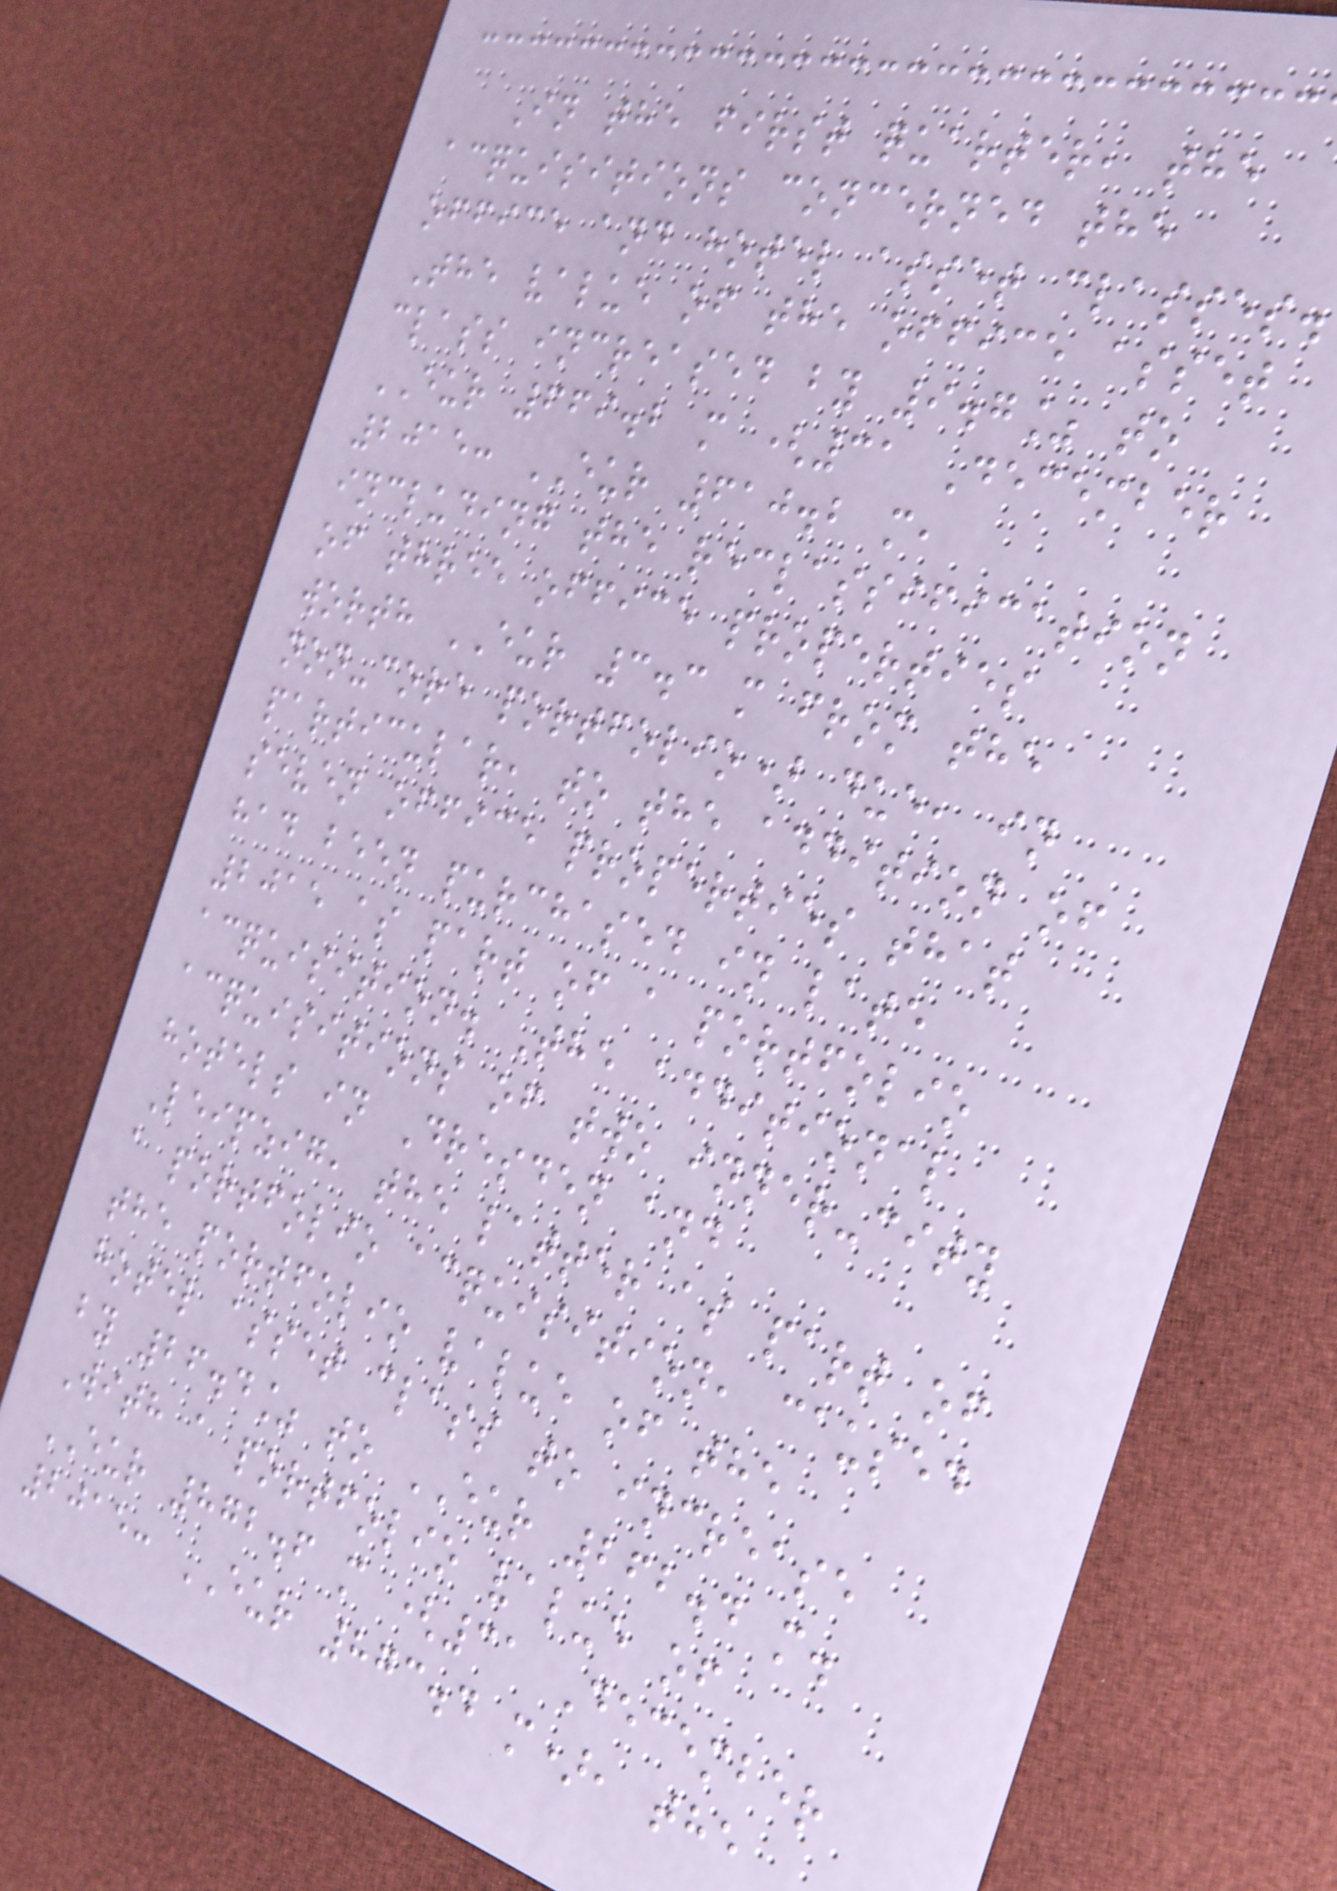In the first quarter, the
acquisitions concerned the
office and hotel asset classes.
The value of the office asset
class increased by 9.7% to
EUR 669.2 m (31 December
2015: EUR 610.2 m,
including the reclassification
of three office properties
worth EUR 3.3 m from the
non-core portfolio) due, in
particular, to the addition of
seven office properties that
had been purchased in late
2015 as part of a portfolio
acquisition. The additional
acquisitions of two inner-city
hotels in Dresden and
Leipzig, the latter as part of
a portfolio acquisition, caused
the portfolio value of the
hotel asset class to increase
by 26.4% to EUR 262.4 m.
With a portfolio value of
EUR 872.6 m (31 December
2015: EUR 873.4 m), the
